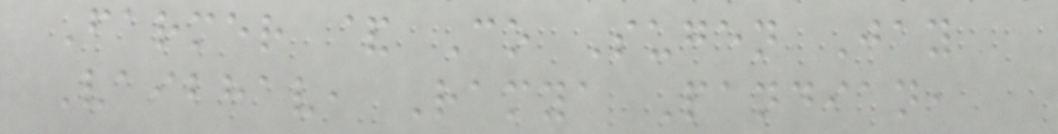Farmer & Co Sugen Jay
Vaibhav, Ramya Pandian,
